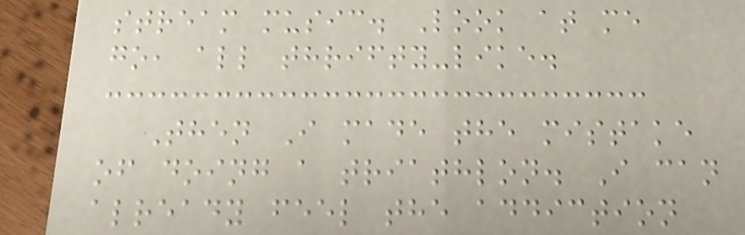stream music. Look at me
go, all thrifty-like.
Then I made the mistake
of doing a triathlon. I can
already feel the addiction
